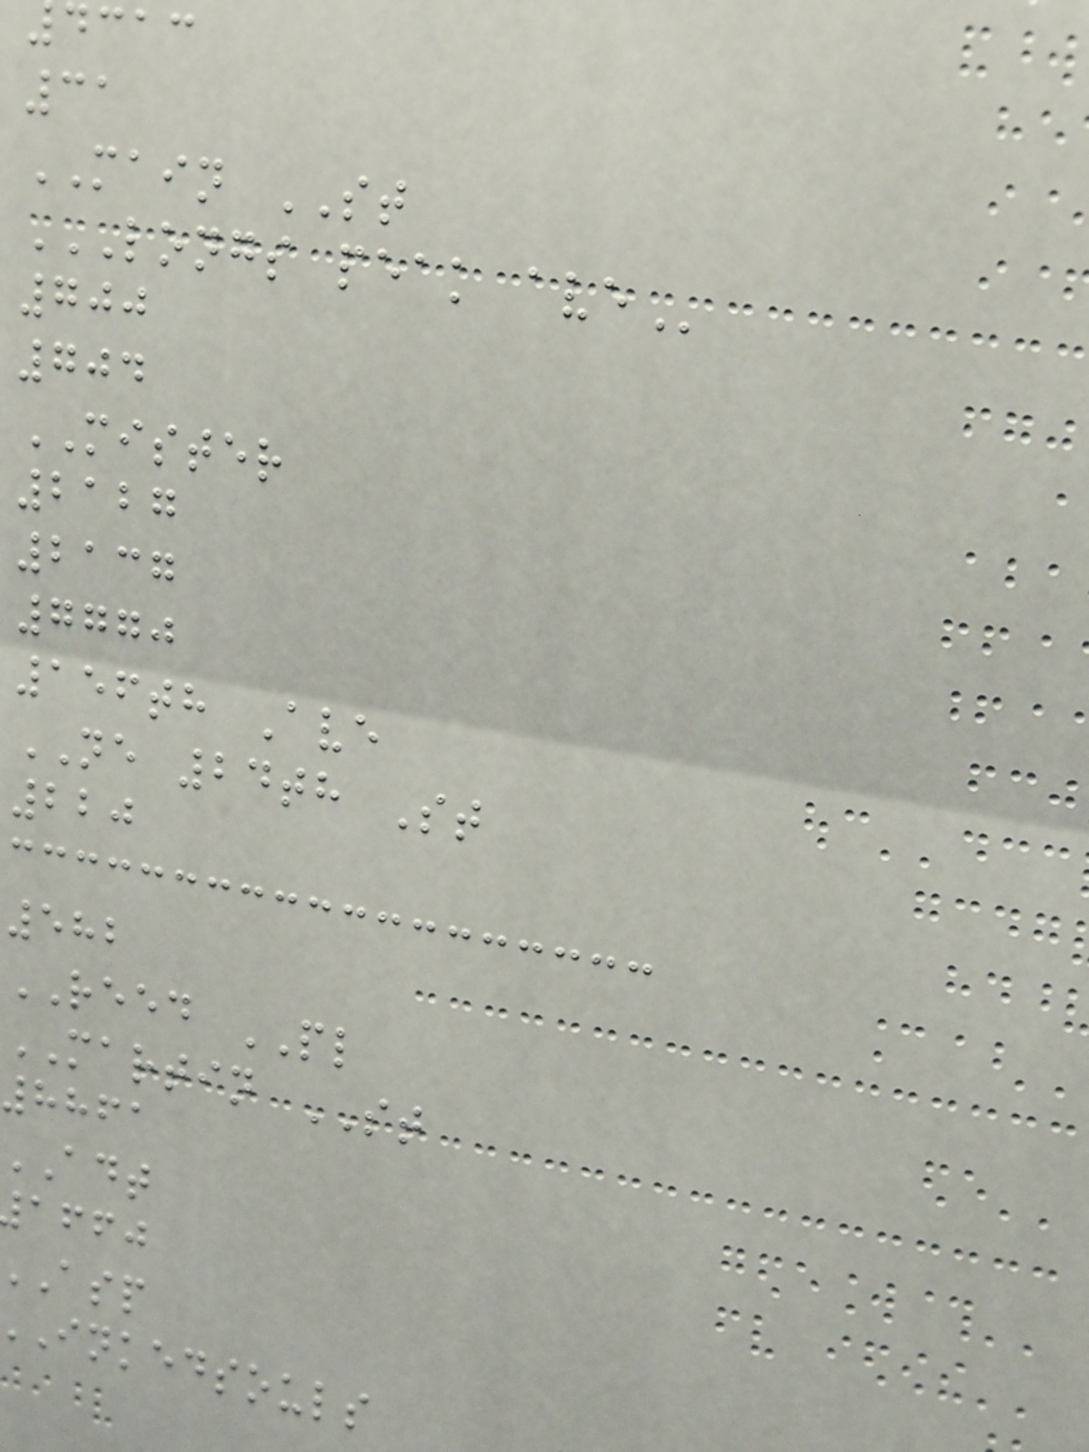dcac
31
MAIN ST
LONGS PEAK AVE
700
704
MISTER
2127
2137
7770
156th Ave
NE 24th St
220
582
REED PL
MARTIN ST
8861
affj
inkedsouls
